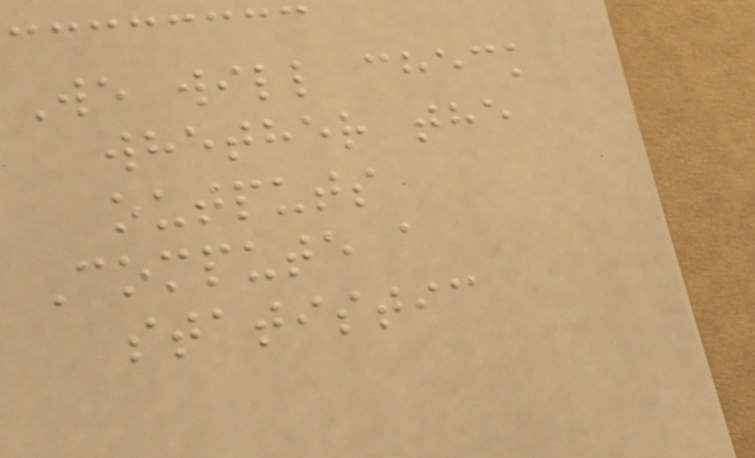We will check
whether the
outputs
Compute a
statistic
